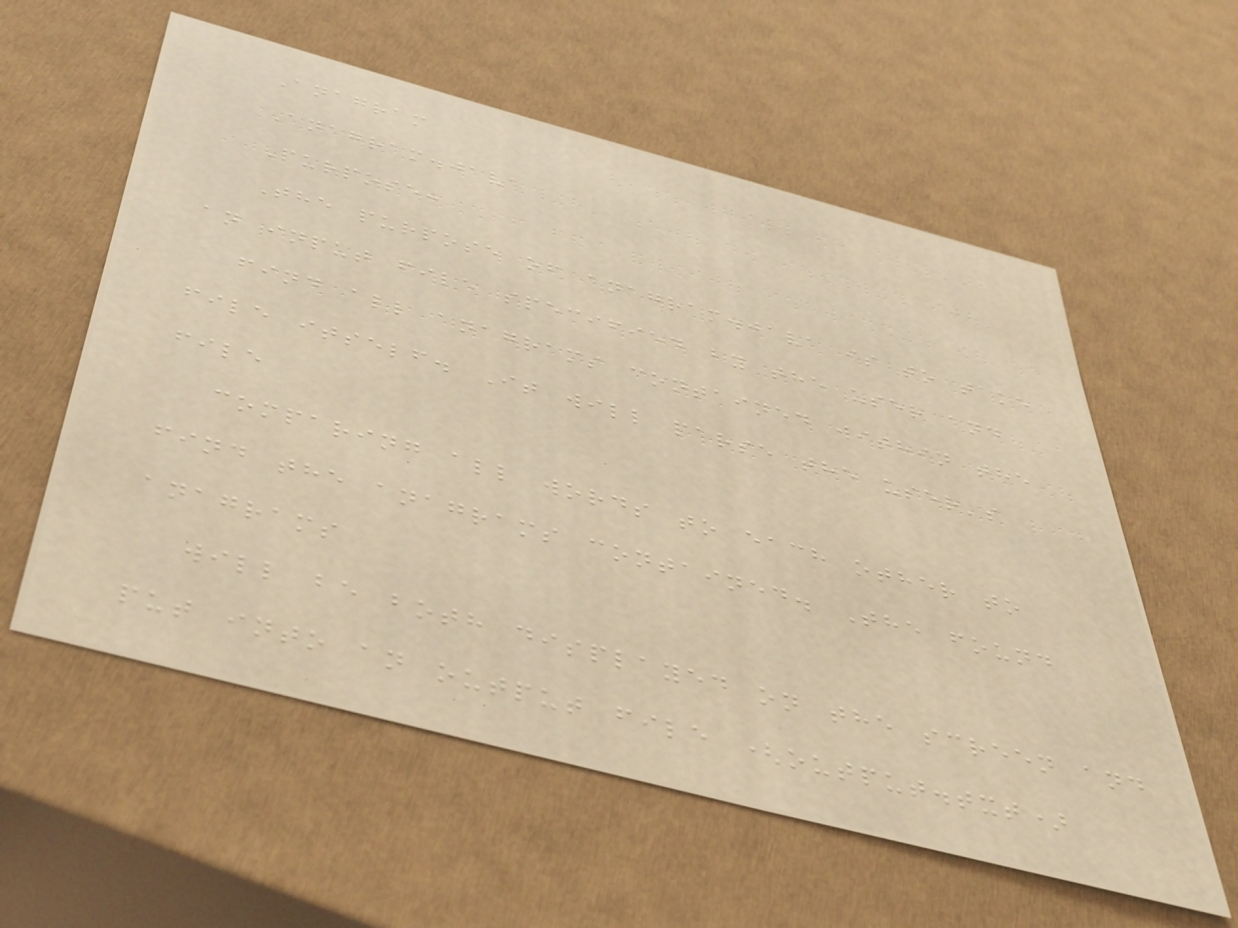Anagram
Anagram.java
Purpose:
The purpose of anagram.java is to take
an input file specified by the user and
find all anagrams contained within the
file itself. It will parse the user's
file
comparing all words to each other to
find the anagrams contained. The found
anagrams
will be both displayed on the screen and
put into an output file (output.txt)
